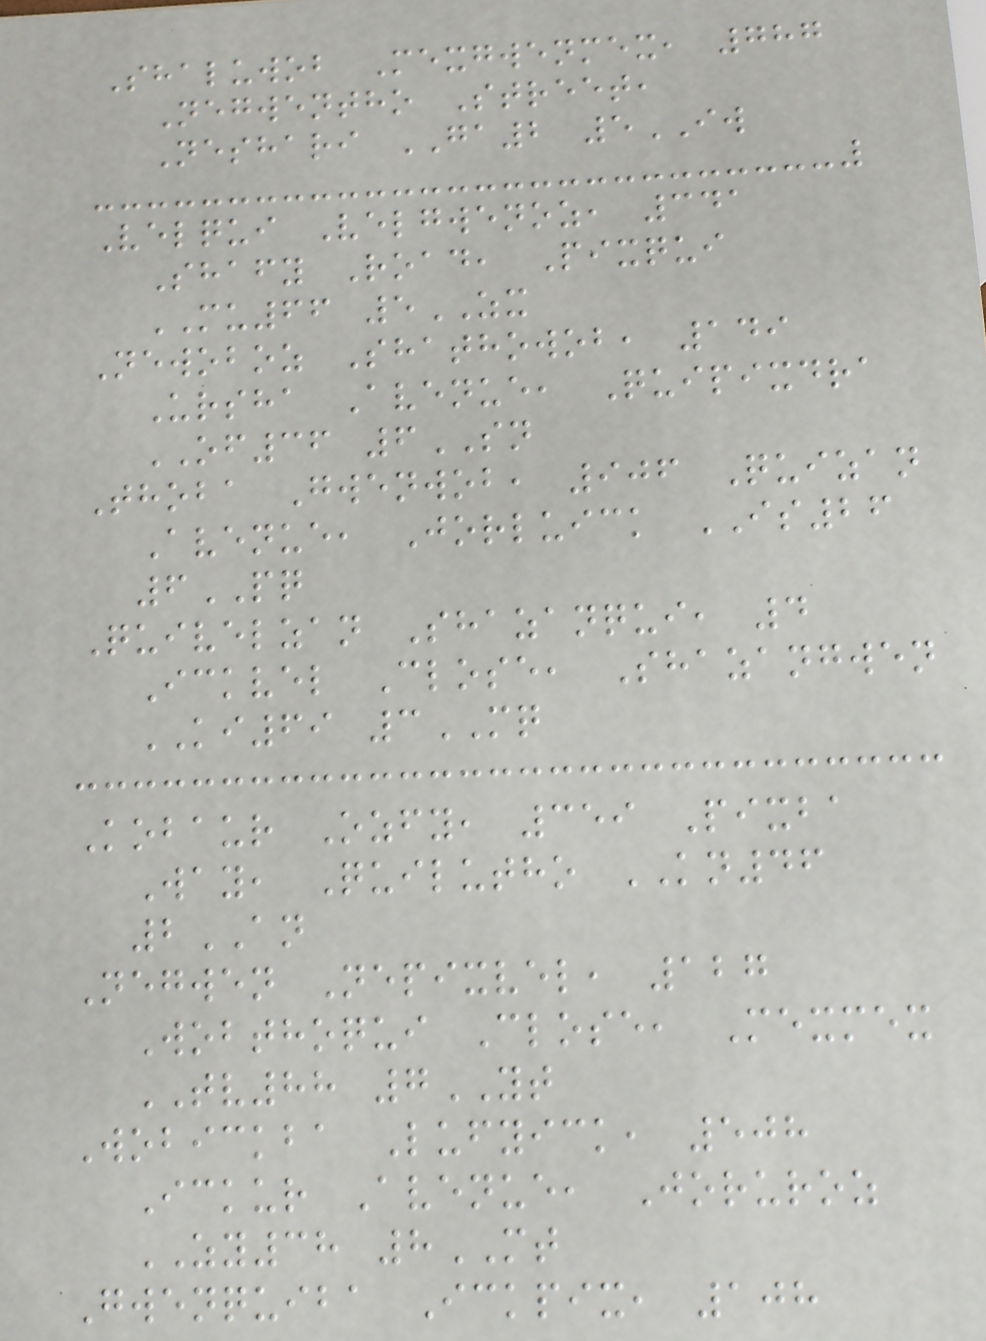Shaluwob Mexgwenmex, 787
Negwentho Street,
Neshari GA2 5IW
Velqui Velgwenoz, 341
Shafy Road, Pixqui
MU66 5ZX
Newoboz Shathowob, 149
Ursha Avenue, Quipixdra
OF36 6SN
Thoba Gwenwob, 906 Quizan
Avenue, Jorluick IS26
6PQ
Quivelzan Shazanqui, 4
Ickvel Close, Shazangwen
KI69 3MQ
Kobaur Ozfy, 359 Pixba
Way, Quilutho KN46
2AN
Negwen Nepixvel, 127
Wobthoqui Close, Mexmex
TV88 7YT
Wobickba Lufyick, 508
Ickur Avenue, Joruroz
ZY38 8MT
Gwenquiba Ickpix, 108
